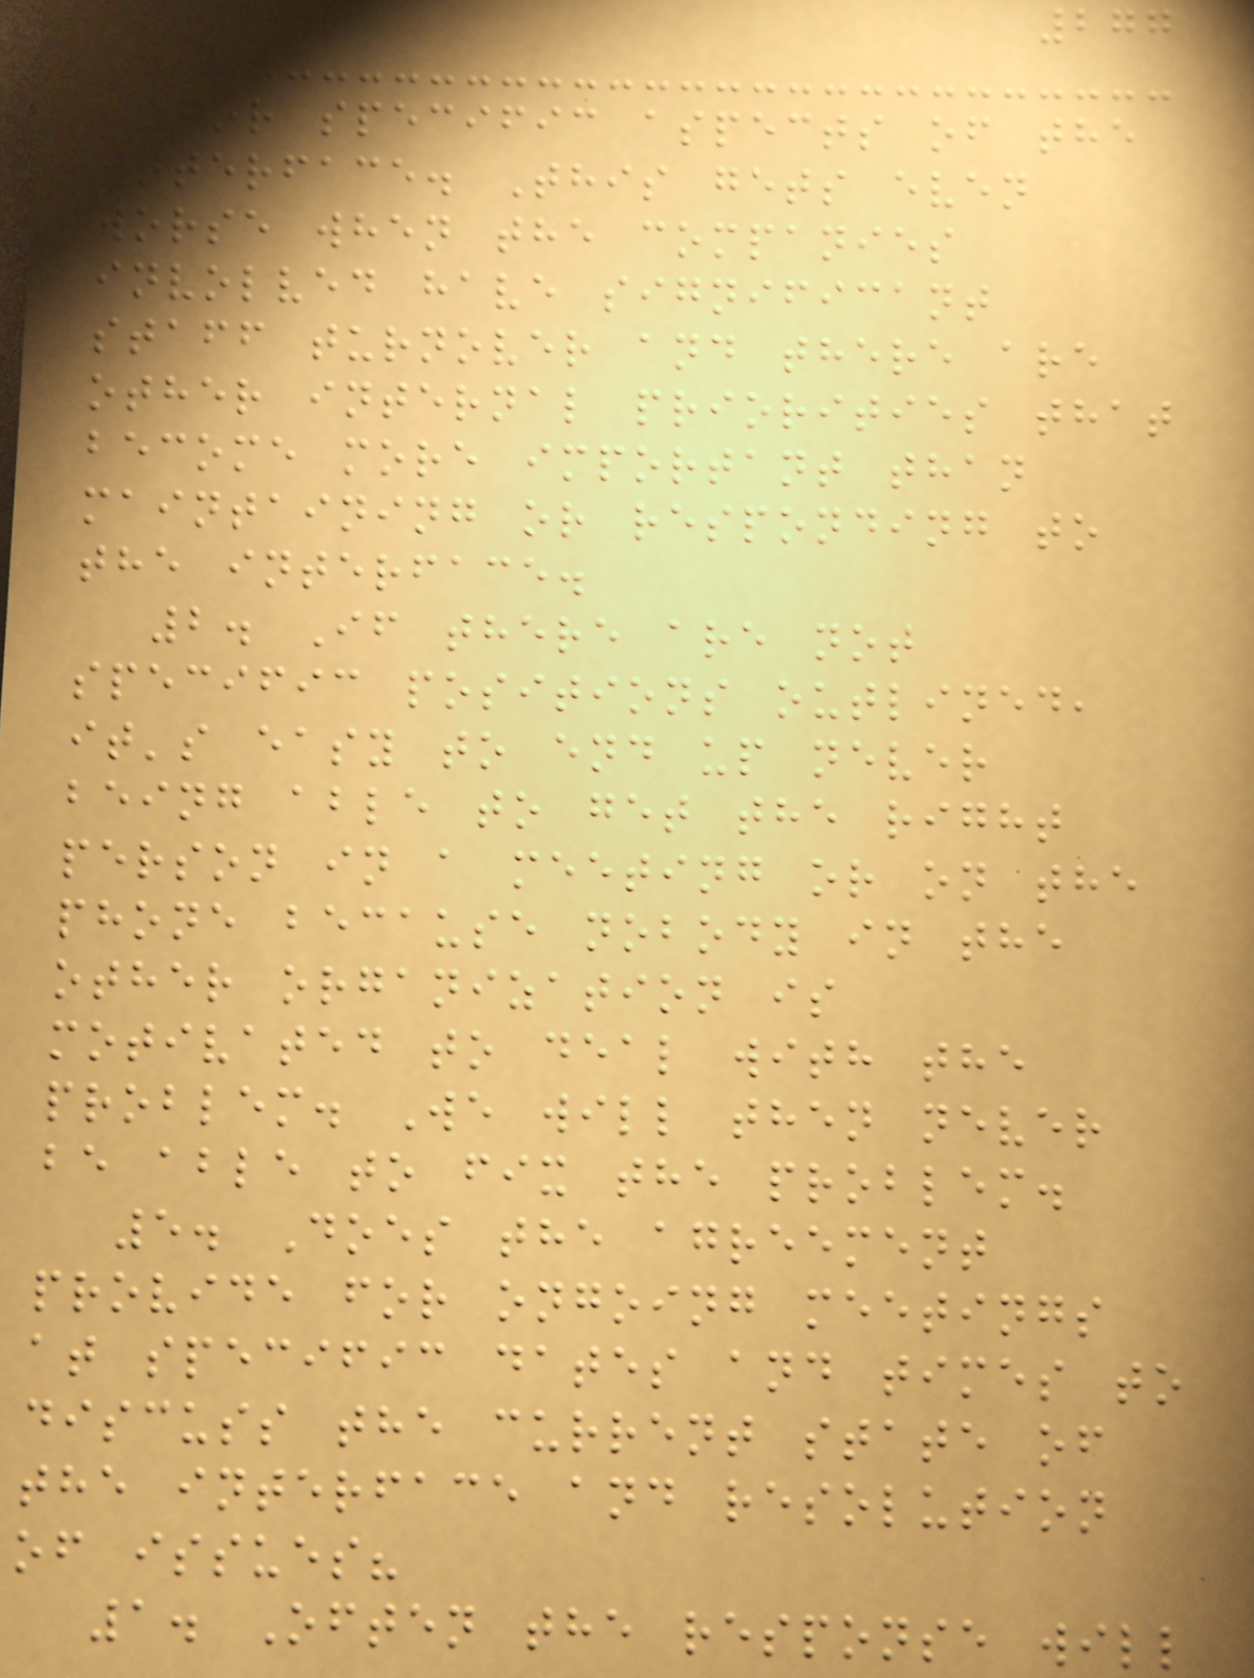277
for specific aspects of the
interface. This gets even
worse when the companies
involved have significant
staff turnover and there are
other internal priorities that
become more important than
maintaining or responding to
the interface.
2. If there are not
specific positions outlined,
it's easy to end up never
being able to get the right
person in a meeting or on the
phone because nobody in the
other organization is
motivated to deal with the
problem. We will then never
be able to fix the problem.
5. Does the agreement
provide for ongoing meetings
at specific dates and times to
discuss the current state of
the interface and resolution
of issues?
1. Often the response will
